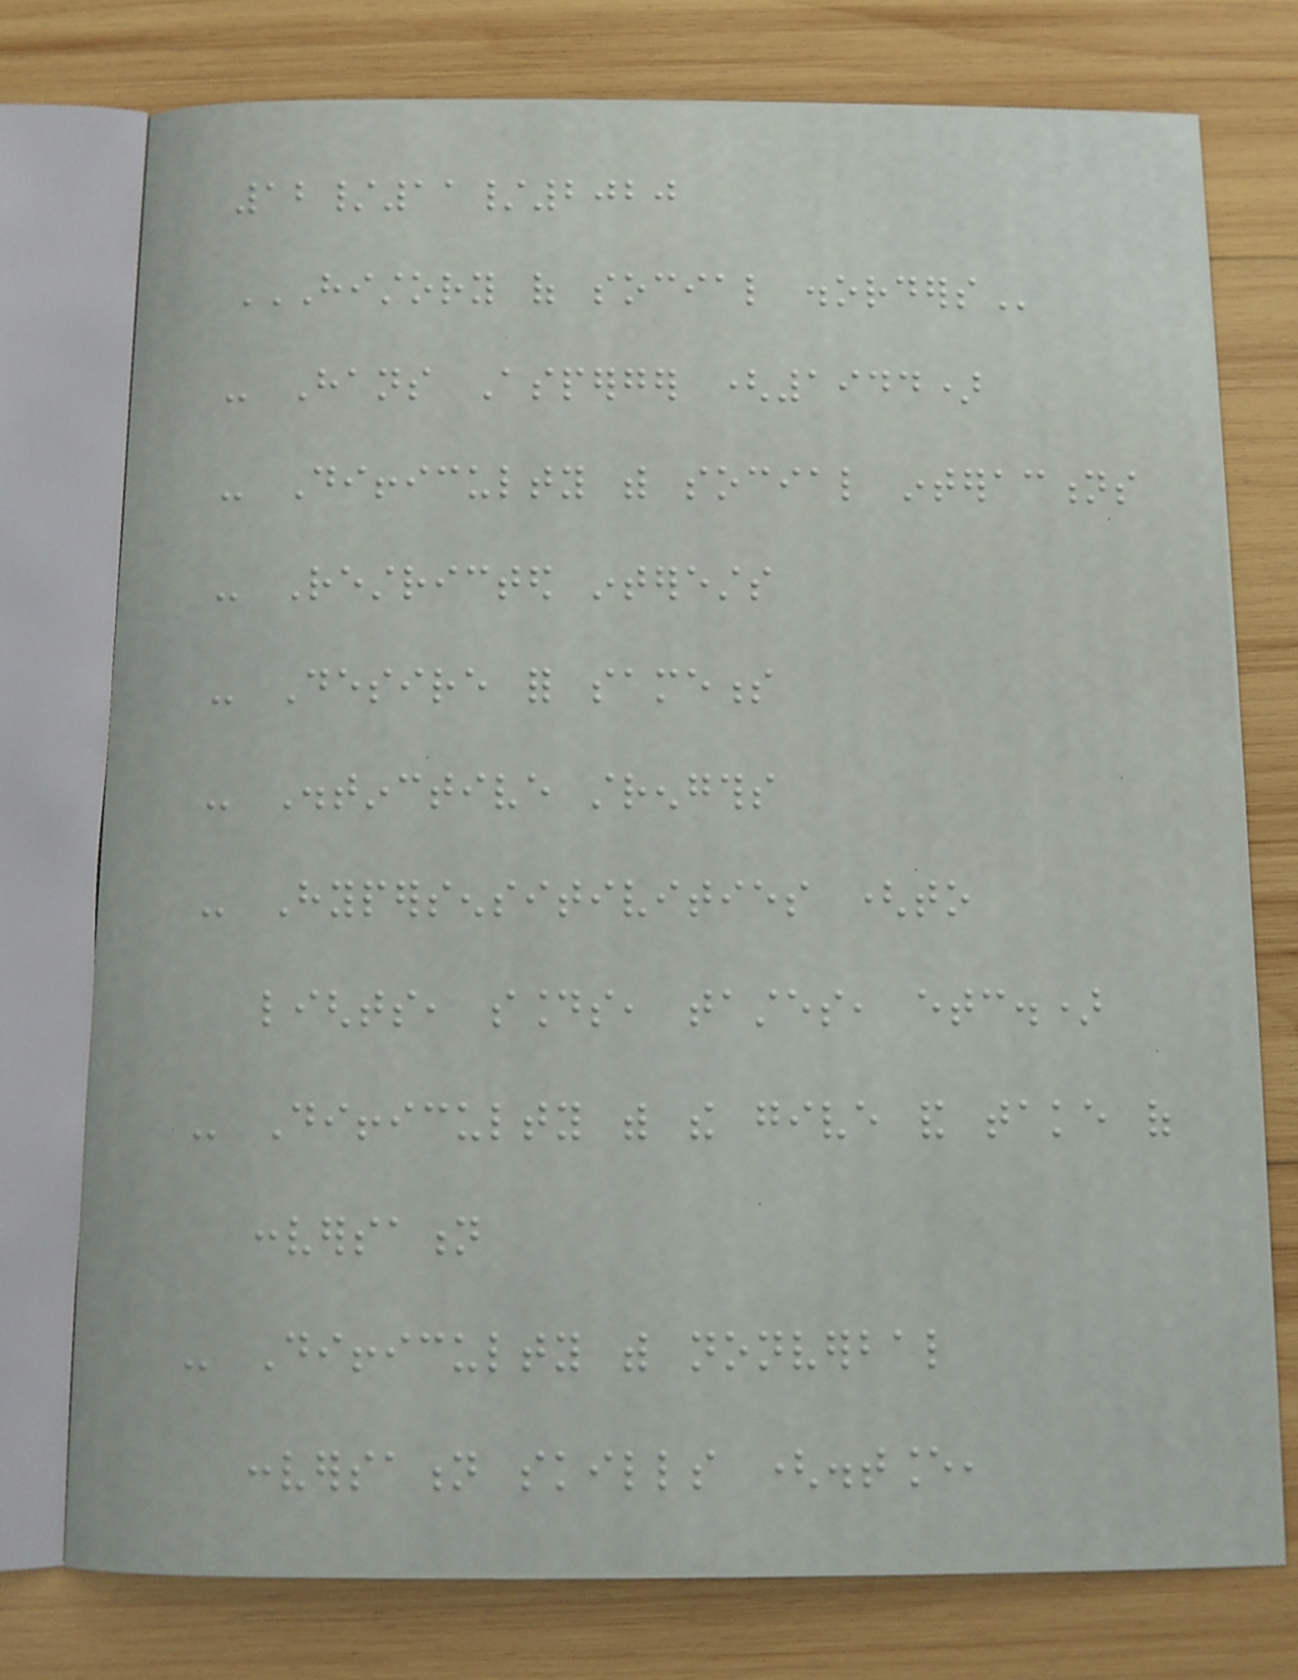12/11/2020
HISTORY OF SOCIAL DISORDERS
- Hans Asperger (1944)
- Difficulty with social interactions
- Restricted interests
- Desire for sameness
- Distinctive strengths
- Hypersensitivities (to
lights, sounds, tastes, etc.)
- Difficulty with the give and take of
conversation
- Difficulty with nonverbal
conversation skills (distance,
